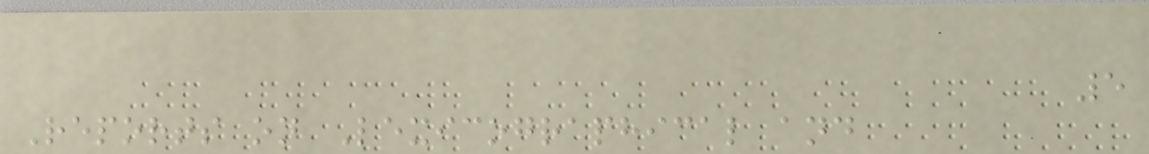5
Reports on Lexicographical and
